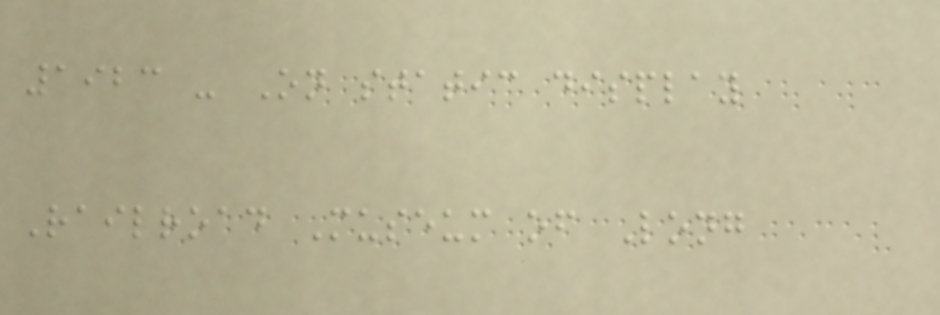1923 - On static display
Railroad Museum of Long
